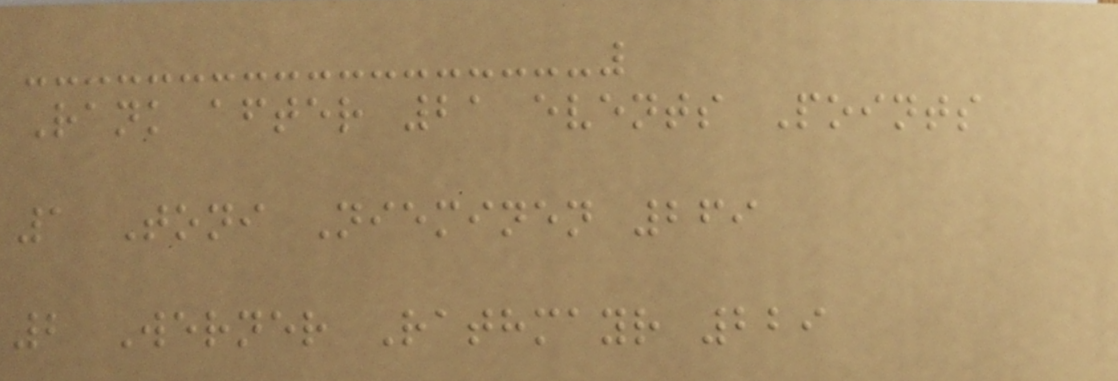Rank after 21 events Points
1 Toni Nieminen 269
2 Werner Rathmayr 229
